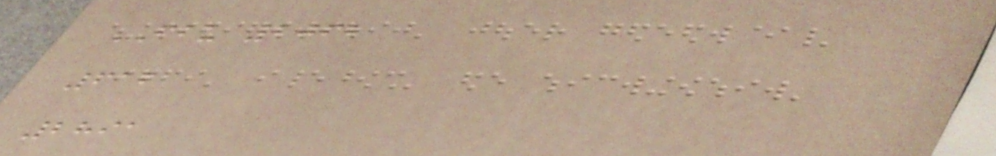FBU 2062
612
2891
